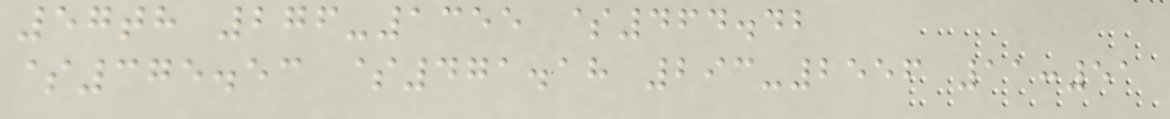57th 276-1355 $464.42
$375.53 $471.18 293-2556 11:51
